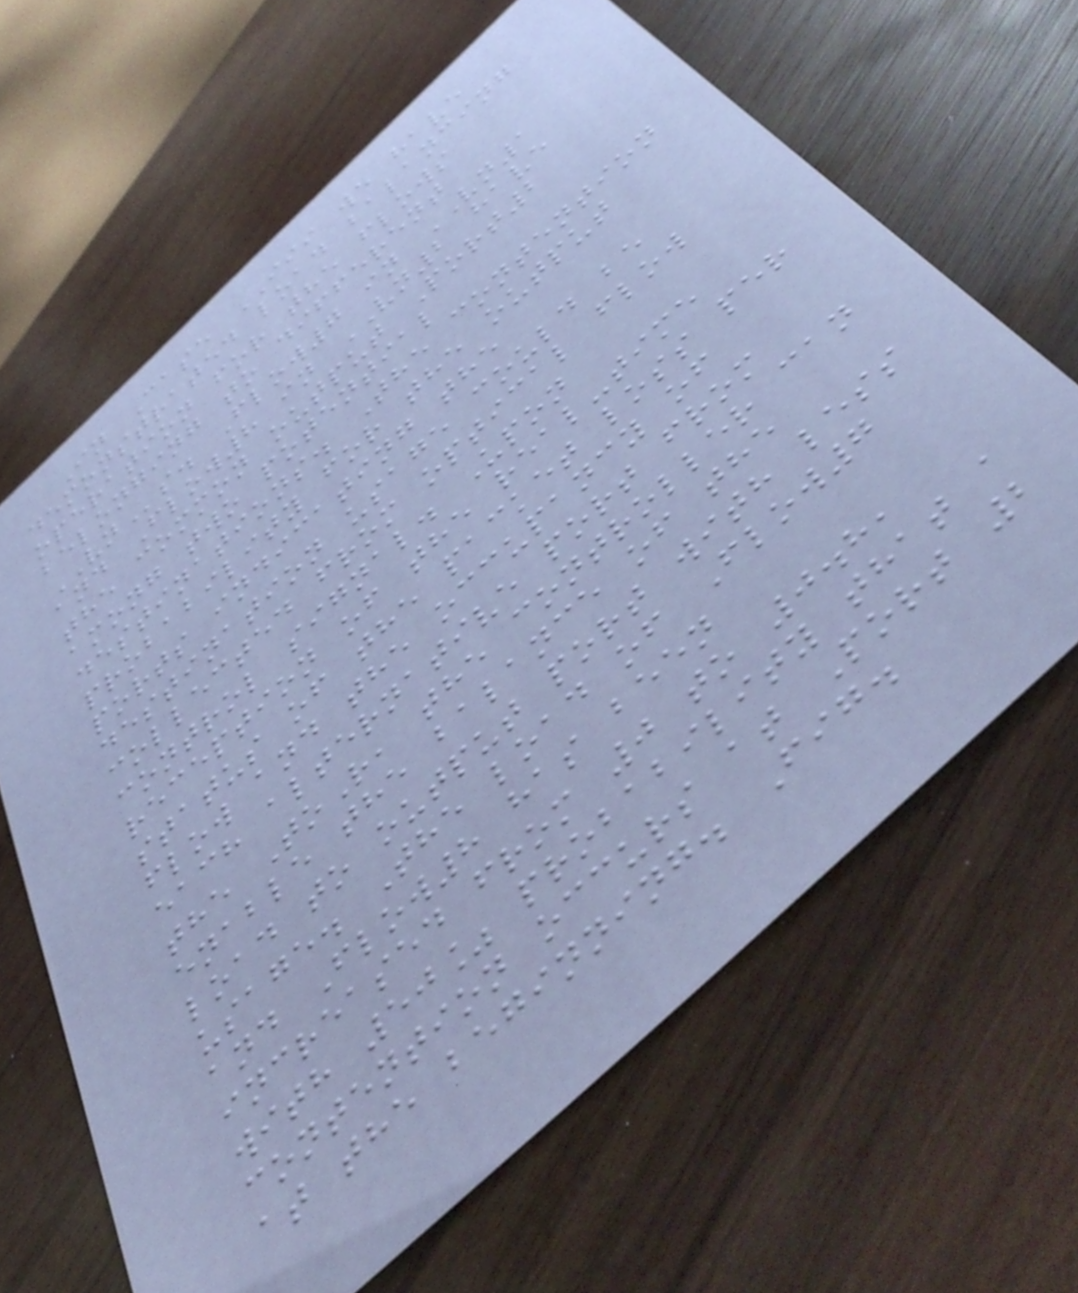In Case III we have
demonstrated load balancing
operation for the flows
belonging to different
VNs. Flow7 in VN1
and Flow8 in VN2 have
the common output Port2
among two potential
destinations. The contention
probability for the output
ports indicating the
destination usage could be
collected from optical flow
control signal. Upon
reception of the real-time
status of the packet loss per
flow and the occupancy of
each alternative port from
the ToR, the controller can
enable the balance of the
load to output port with less
usage. The load of Flow7
and Flow8 has been
increased from 0 to 0.8,
with 50% probability that a
contention occurs at Port 2
at the beginning. Fig.
